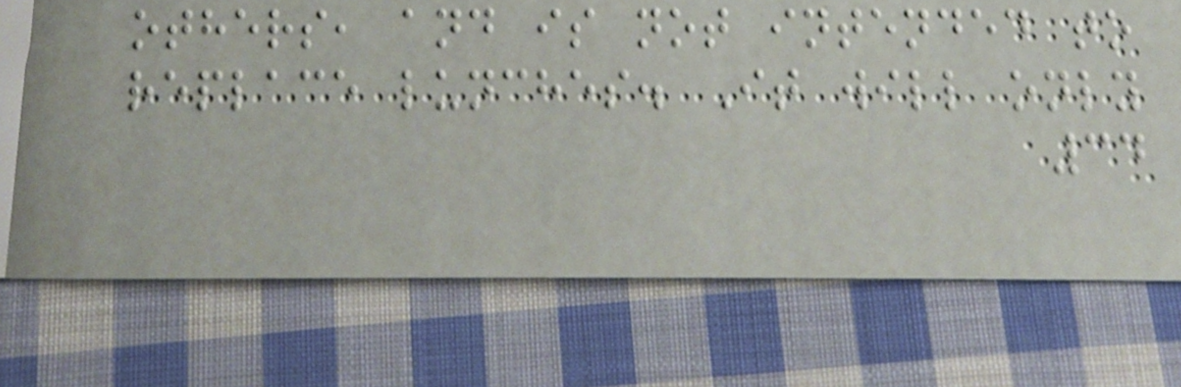others, and is not intended to
replace lunches. It will only
34
